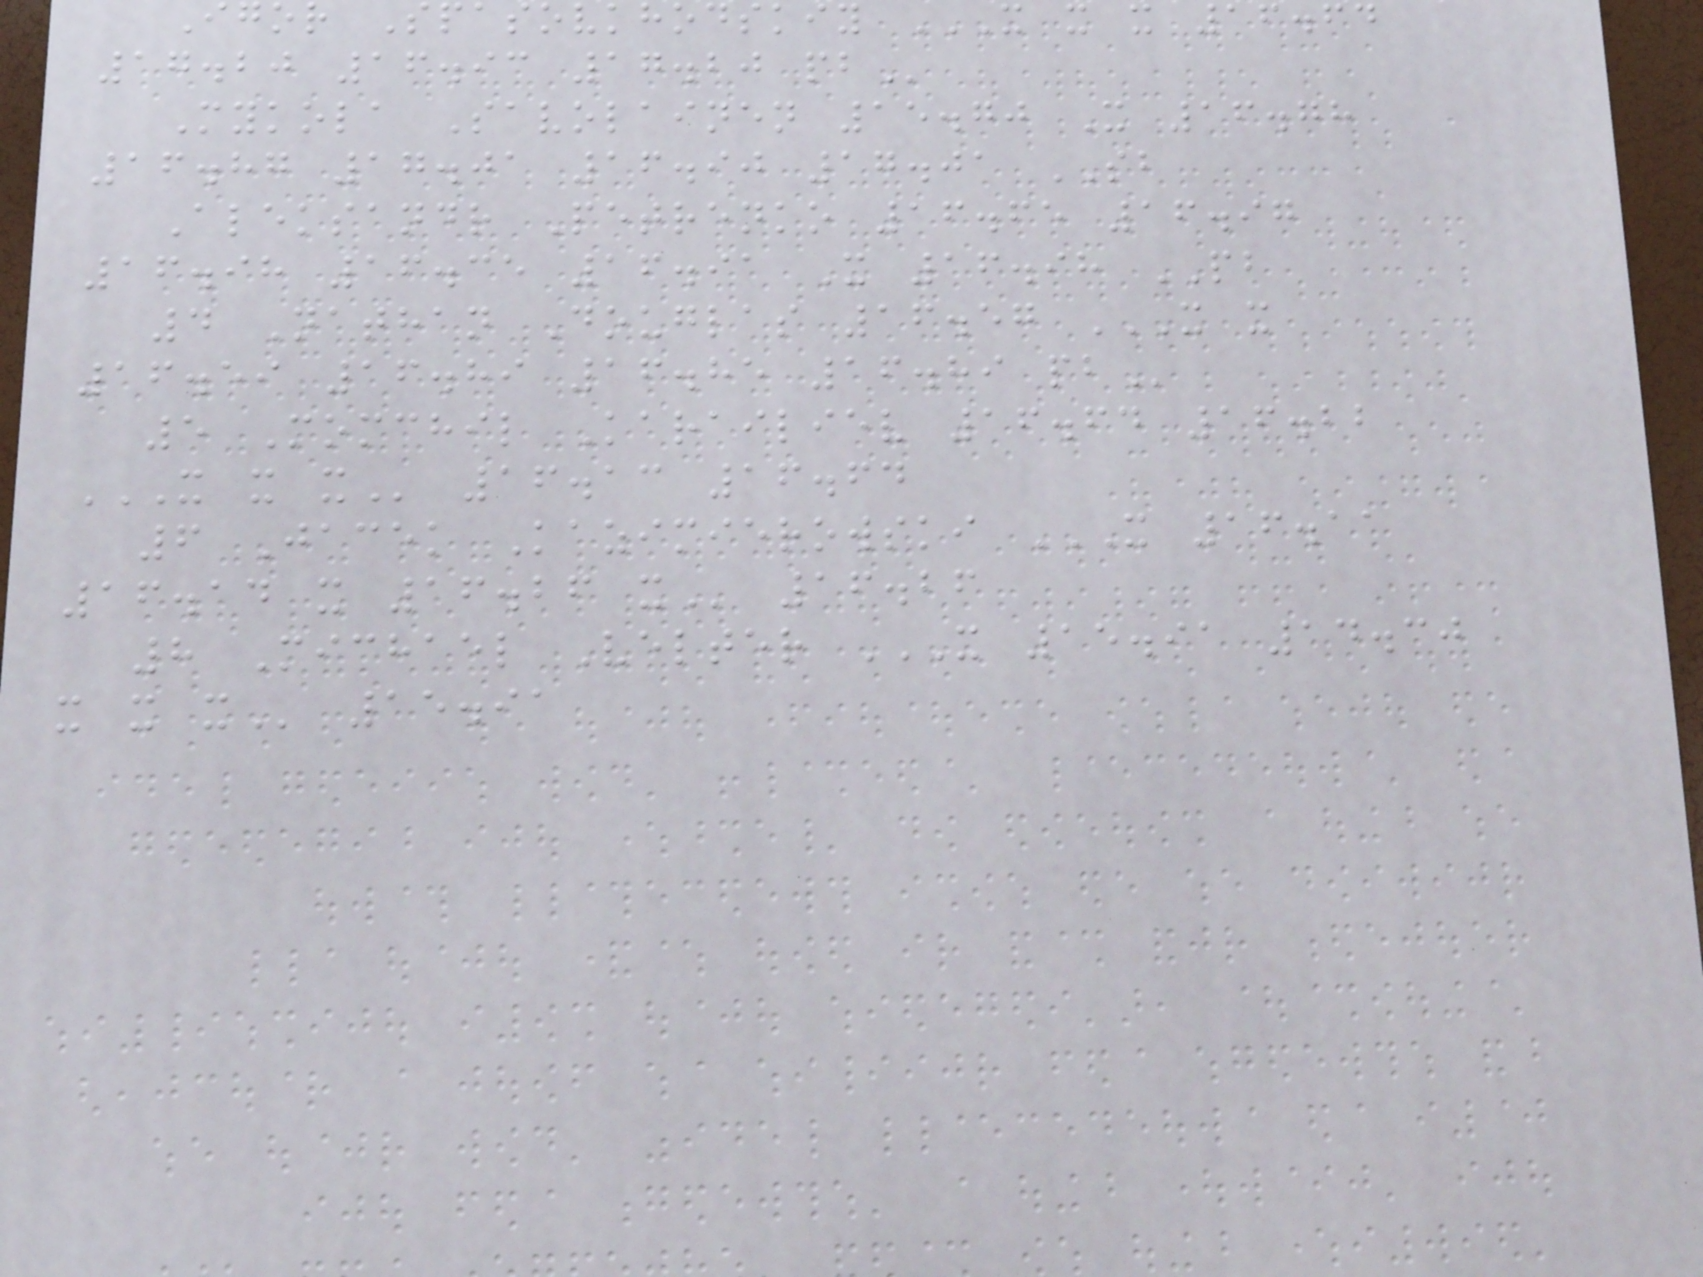Igor Spasovkhodskiy X X X 16.64
17.20 16.93 17.20
Mykola Savolainen 15.70 X 16.78
16.87 17.01 16.90 17.01 SB
Aleksandr Petrenko 16.65 16.97
16.98 16.35 16.91 X 16.98 PB
4 Nathan Douglas 16.57 X X
16.59 16.89 16.85 16.89
5 Momchil Karailiev 16.64 16.22
X X X 16.13 16.64
6 Jacek Kazimierowski X 16.11
16.14 x 16.26
8 Michael Velter X 15.91 14.30
